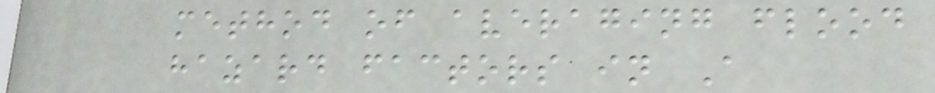method of averaging flood
hazard factors in A
